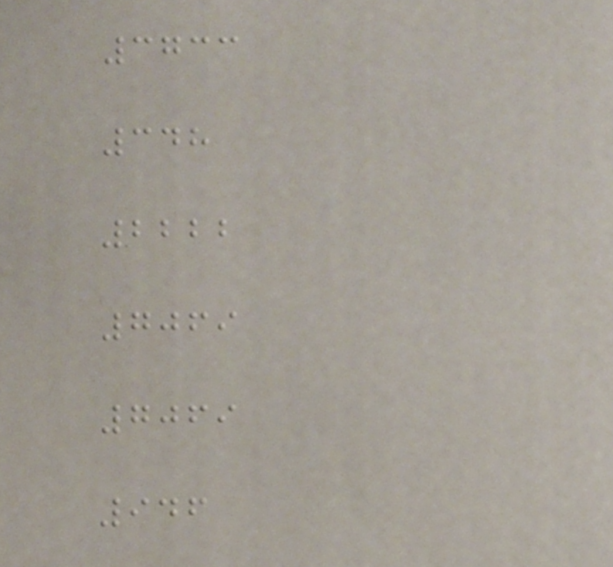3733
348
2222
7069
7069
946
